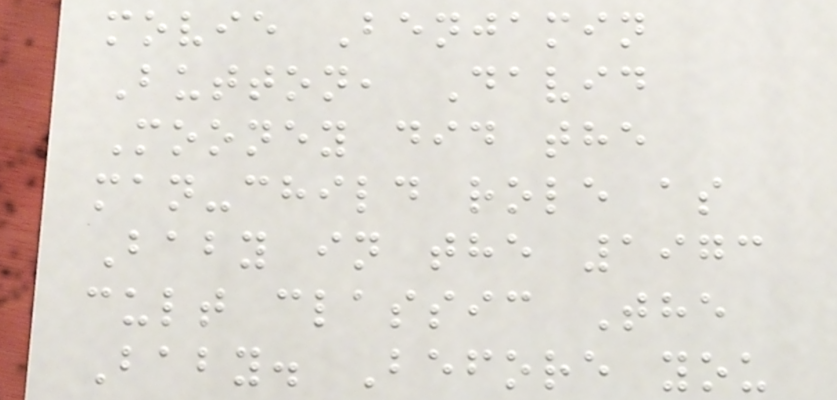movie Benjamin
Button, David
Mooney did the
man-child role as
Baby in the 1973
cult classic The
Baby. Before you
